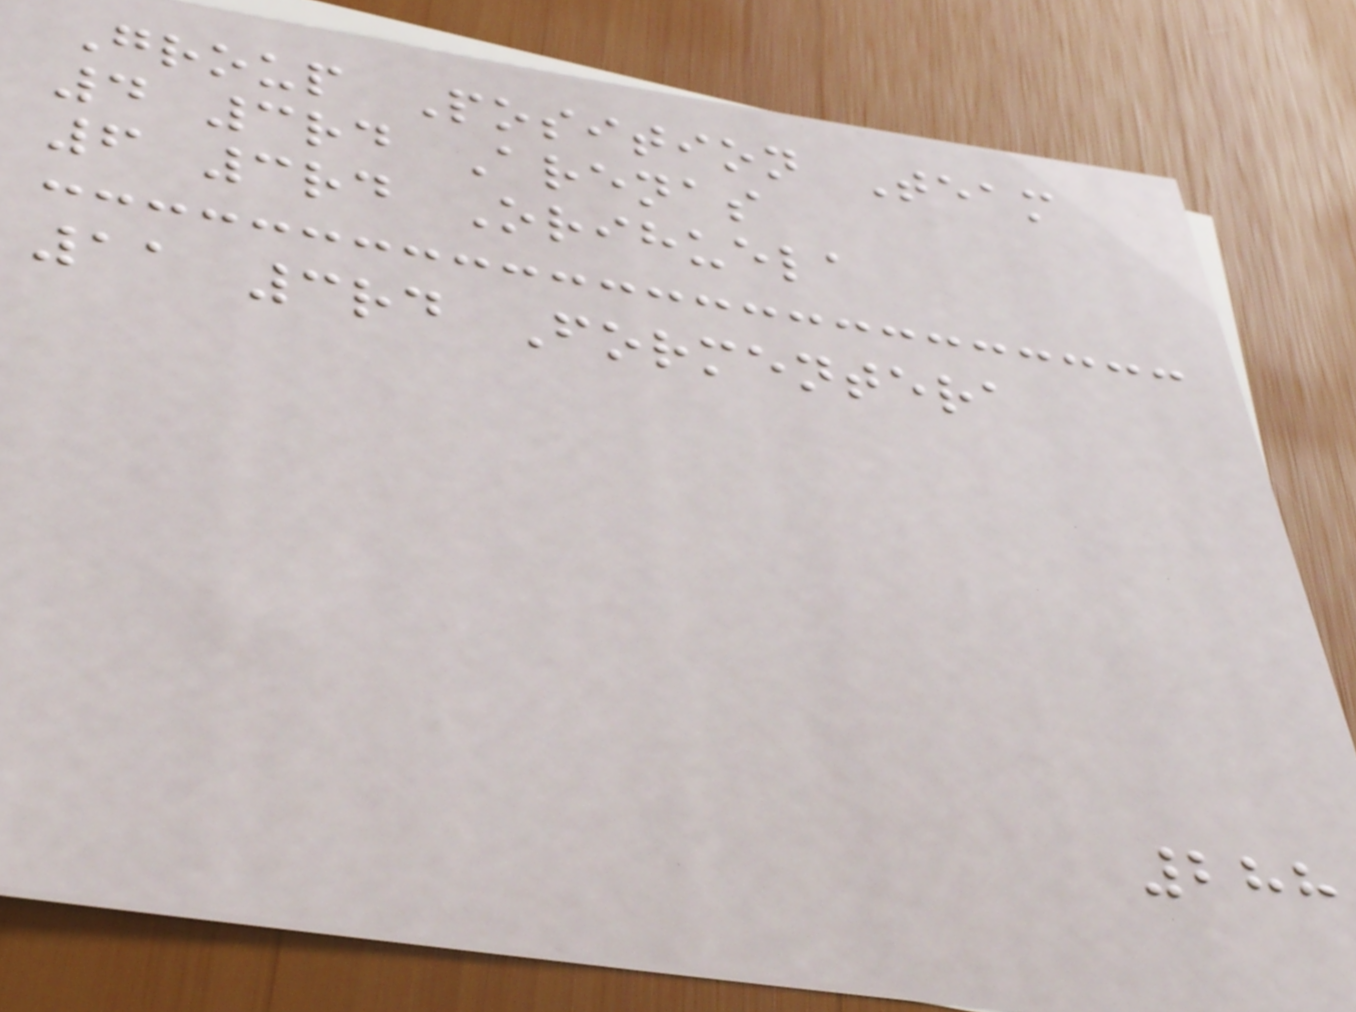Group Position Team
4 3rd Arenas
6 3rd Orihuela
11 3rd Formentera
288
